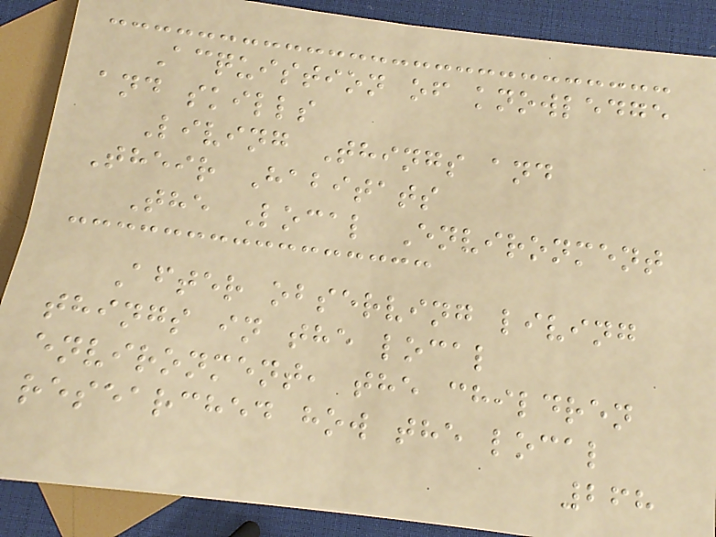Acquistion of knowledge
and skills
Living Things and
Their Habitats
The Local Environment
After observing living
things in the local
environment, the children
researched how the local
268
